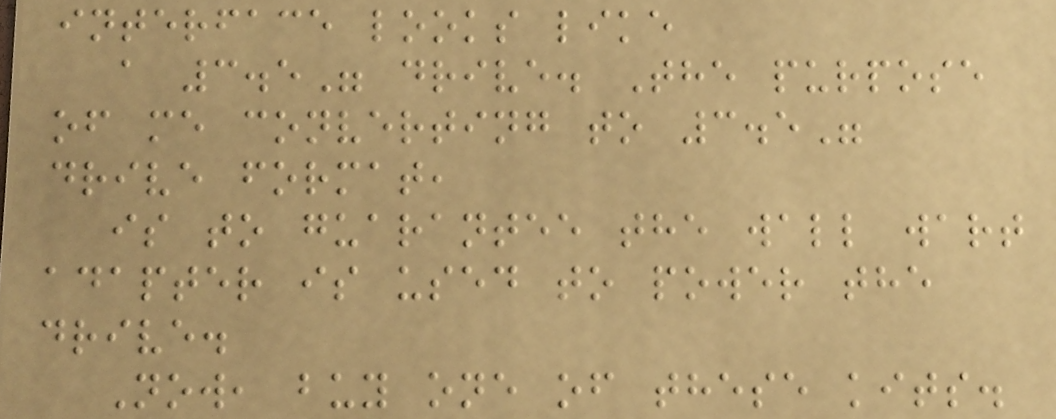interface looks like
a 3.5" drive. The purpose
of me converting to 3.5"
drive format,
is to guarantee the wall wart
adapter is used to power the
drive.
Now, buy one of these kits.
